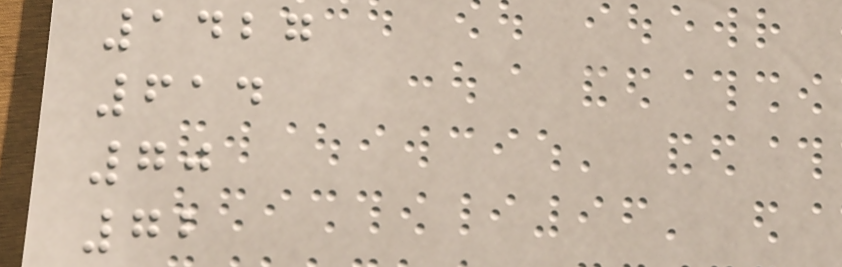1427
614
70
72
